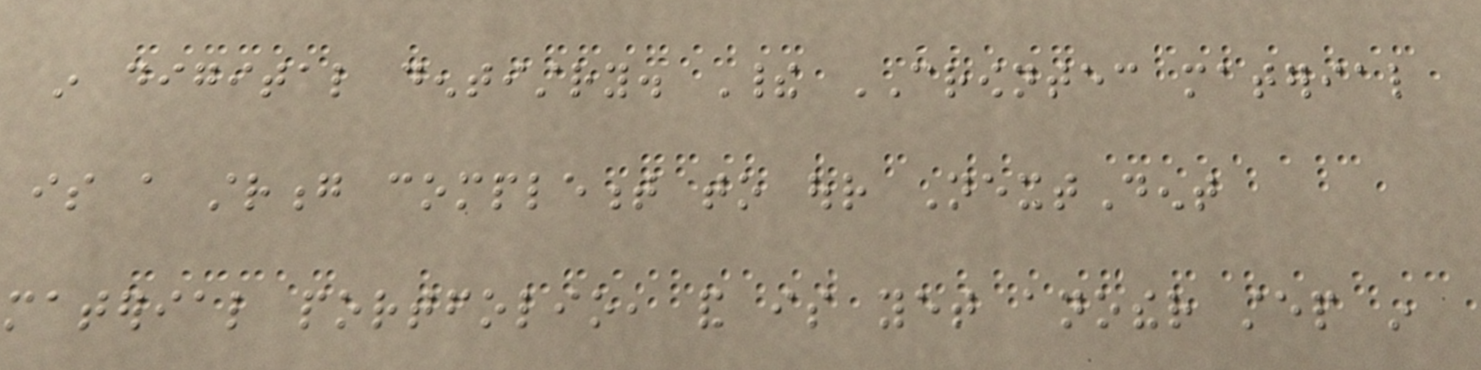in digital dentistry. Their CROWNTEC material
is a strong complement to our NextDent
material portfolio, and is yet another step in
